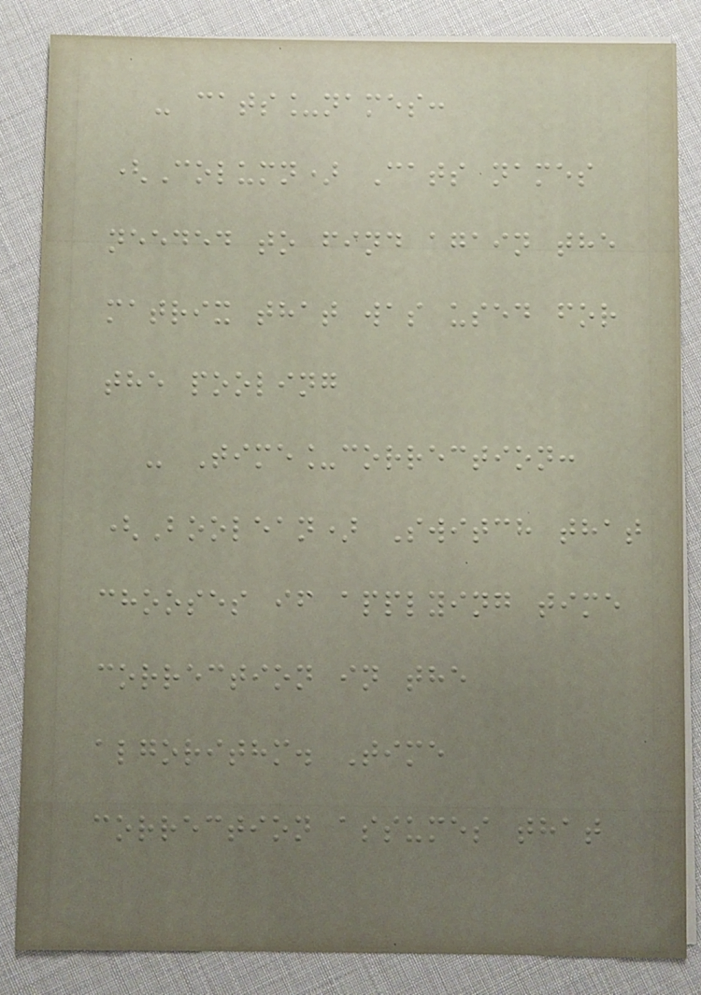- cats_names:
(Column) Cats names
needed to find again the
matrix that was used for
the pooling
- Time_correction:
(Boolean) Switch that
chooses if applying time
correction in the
algorithm. Time
correction assumes that
